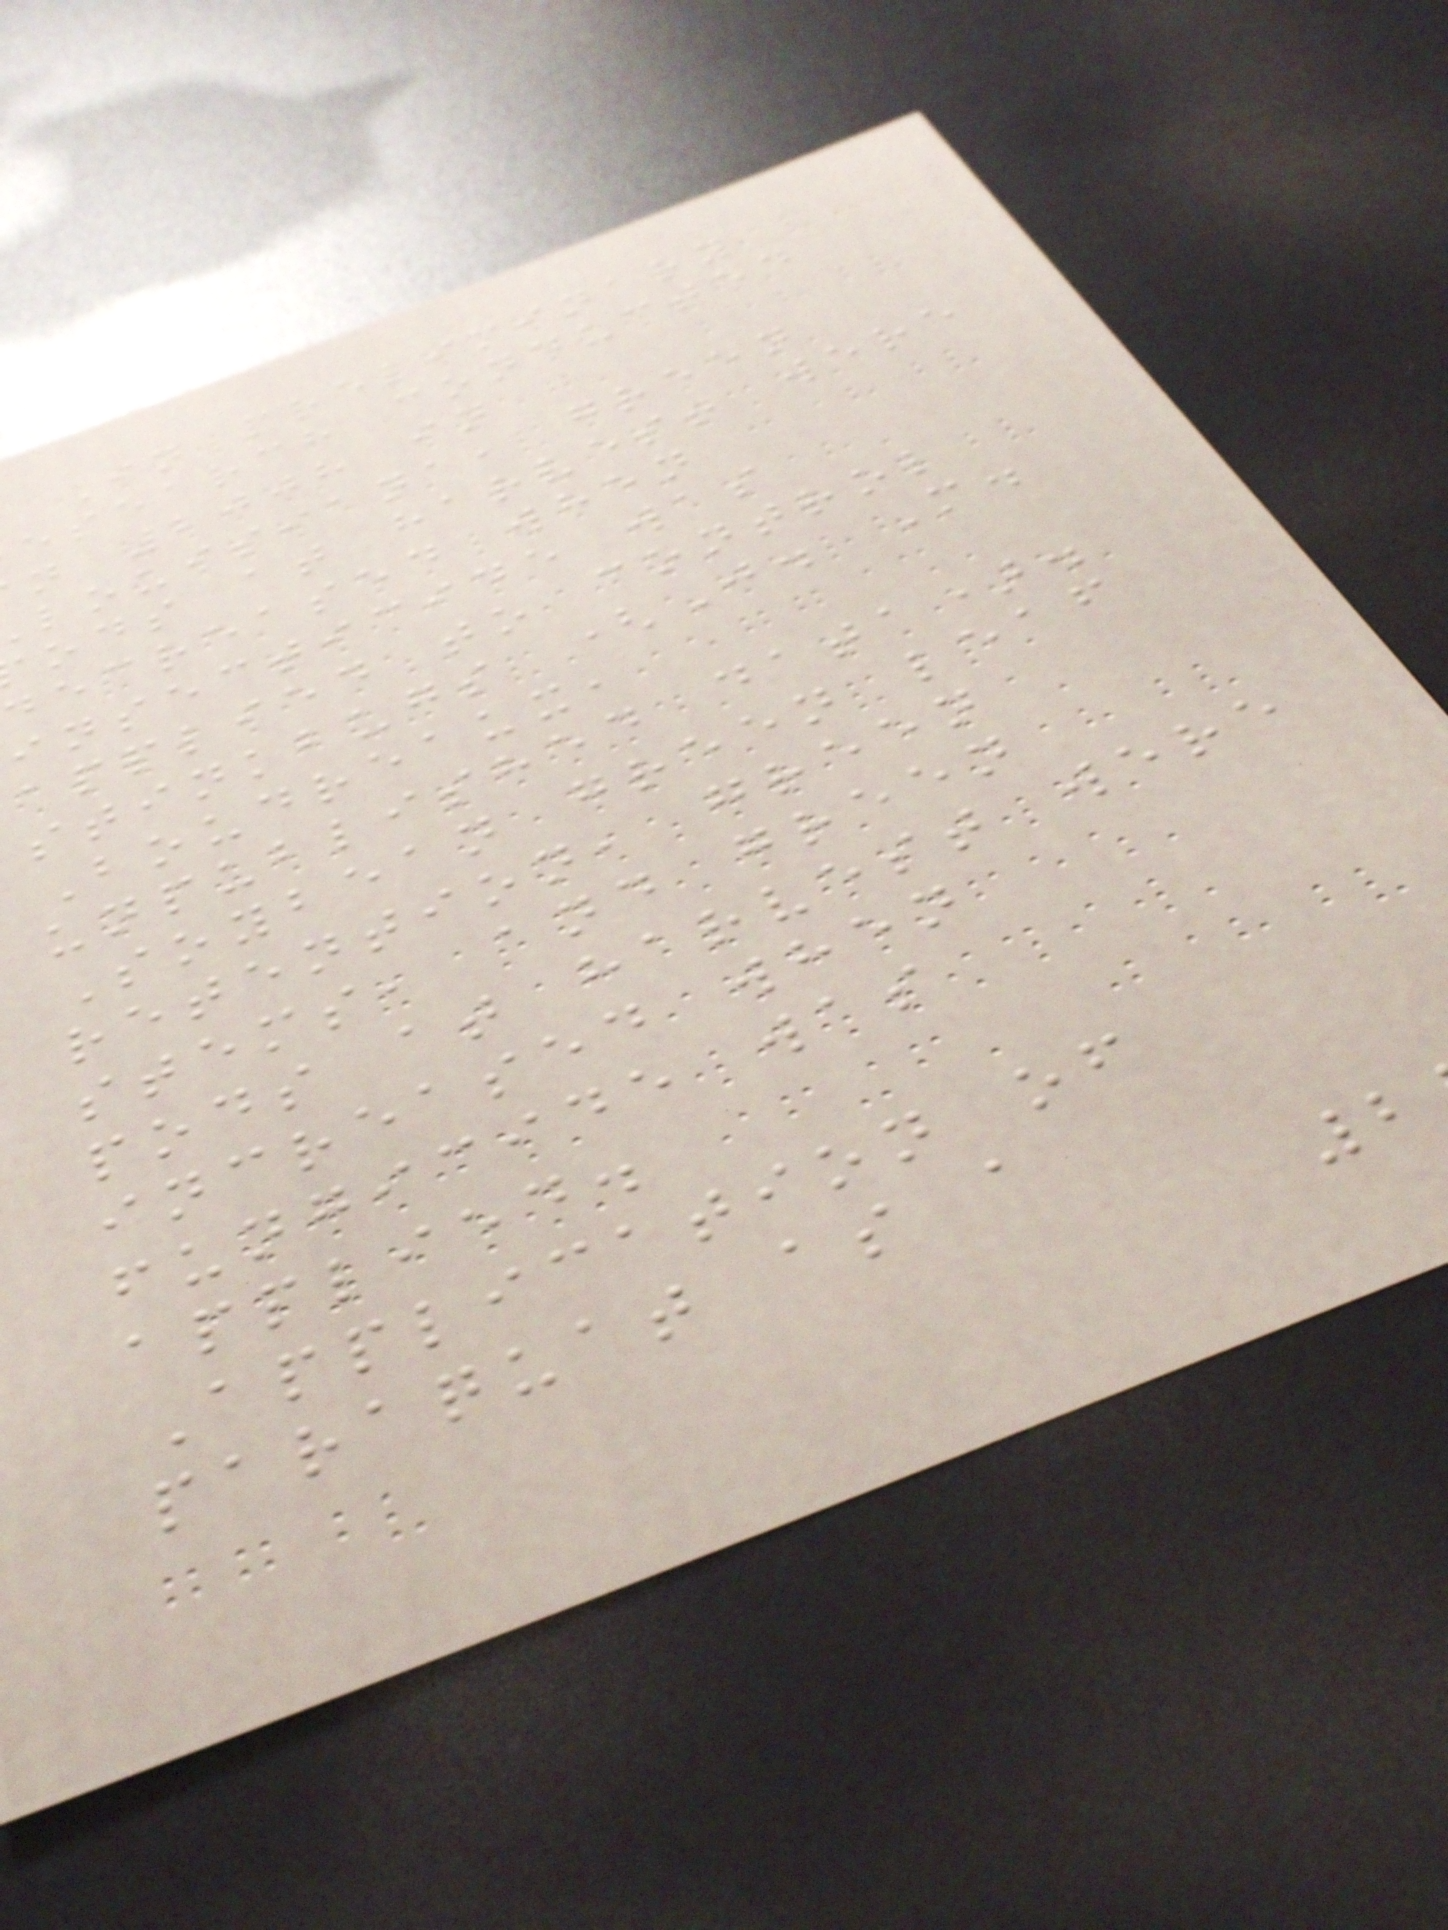In preliminary
esearch conducted
n 2008 in
louisiana, green
ods at harvest were
decreased when
insecticide was
applied to control
stinkbugs (J. M.
Boudreaux,
unpublished data).
Soybean green leaf
retention, green
stems, and green
pods at harvest were
increased when
fungicide was
applied.
Application of
paraquat as a
